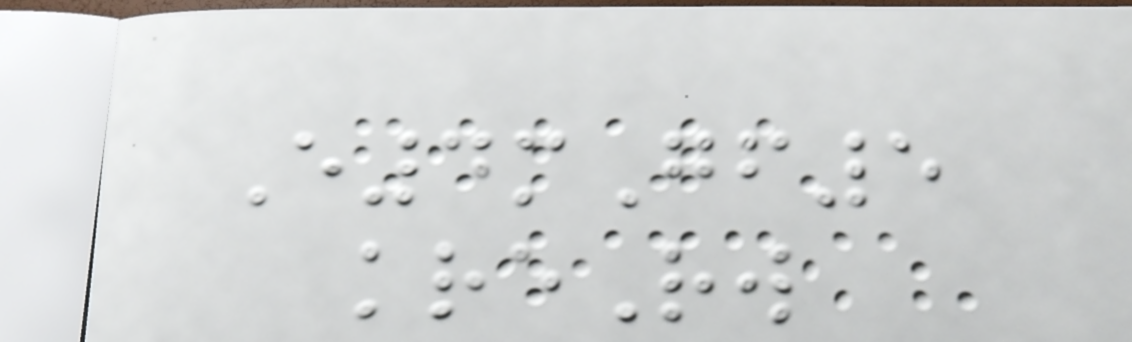E4mGf5
kreRw
